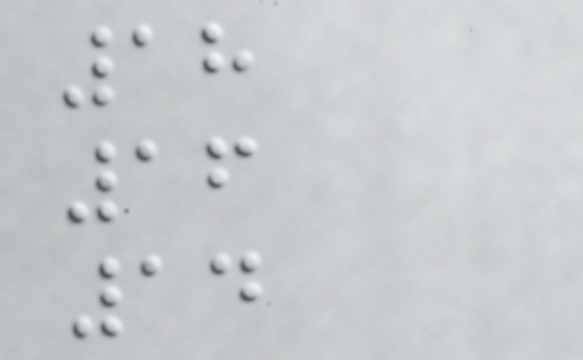18
16
14
